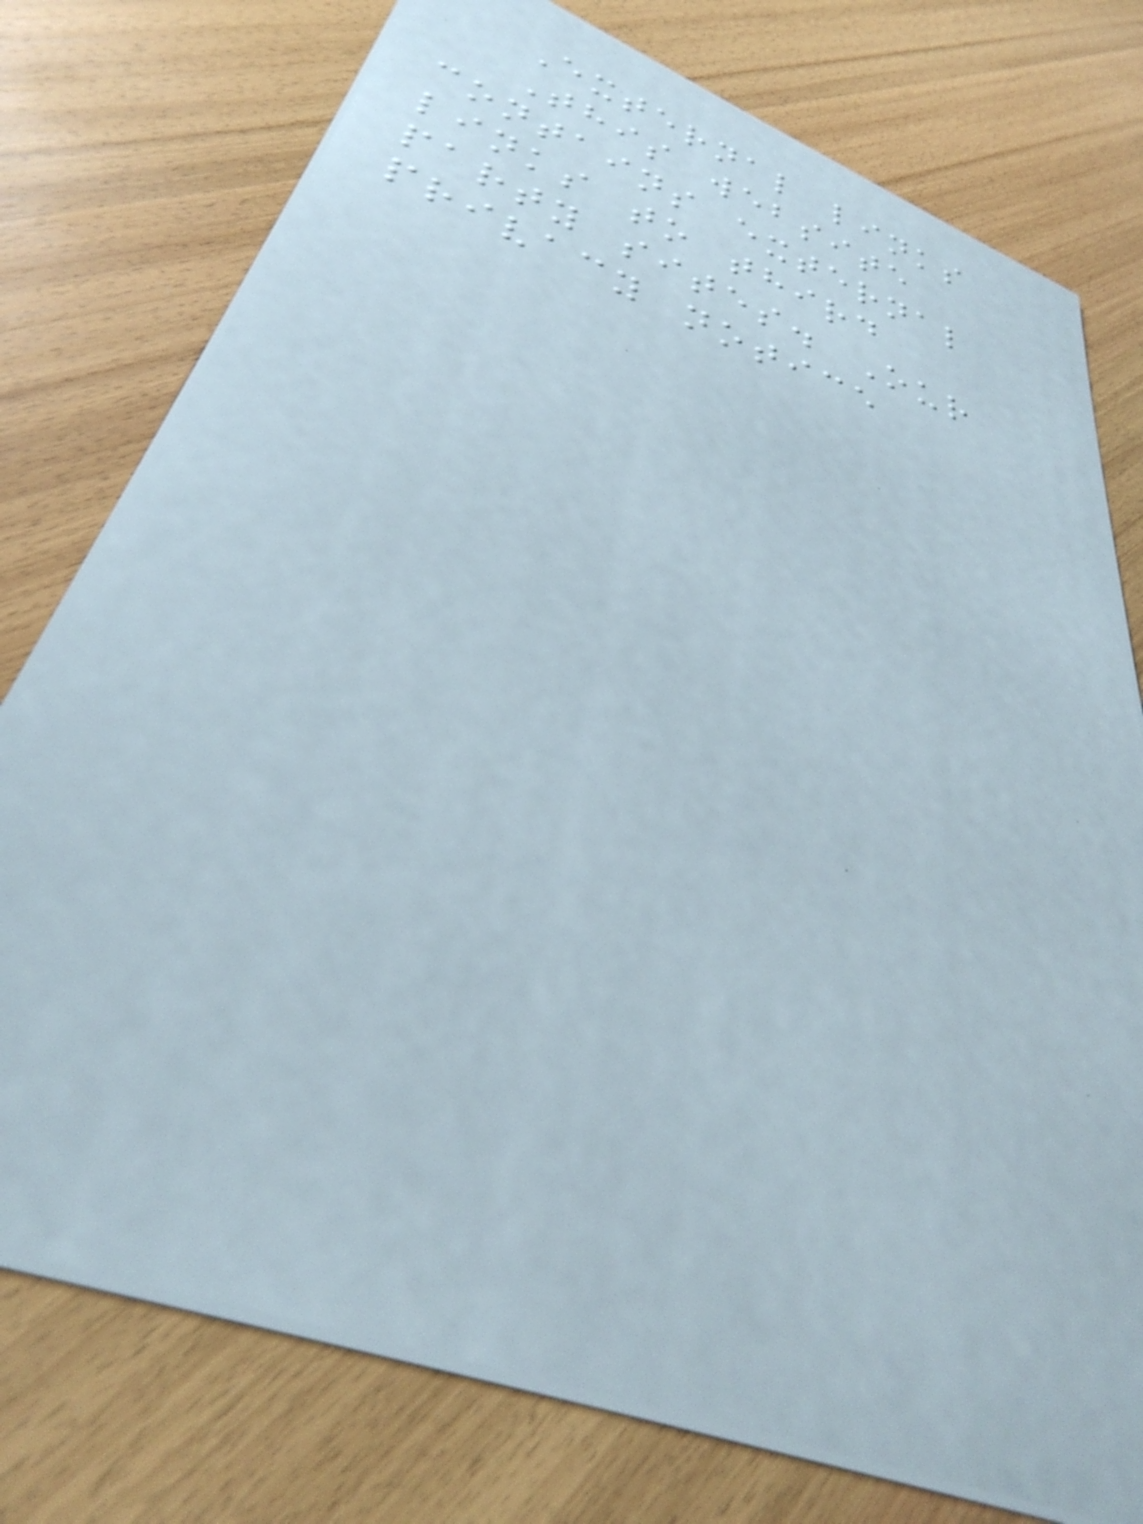External links
This website
contains external
links to third
party sites. Our
privacy notice
